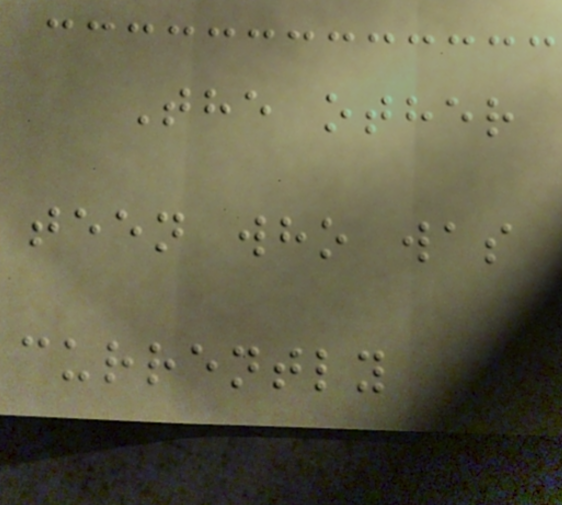The other
teen who was
currently
